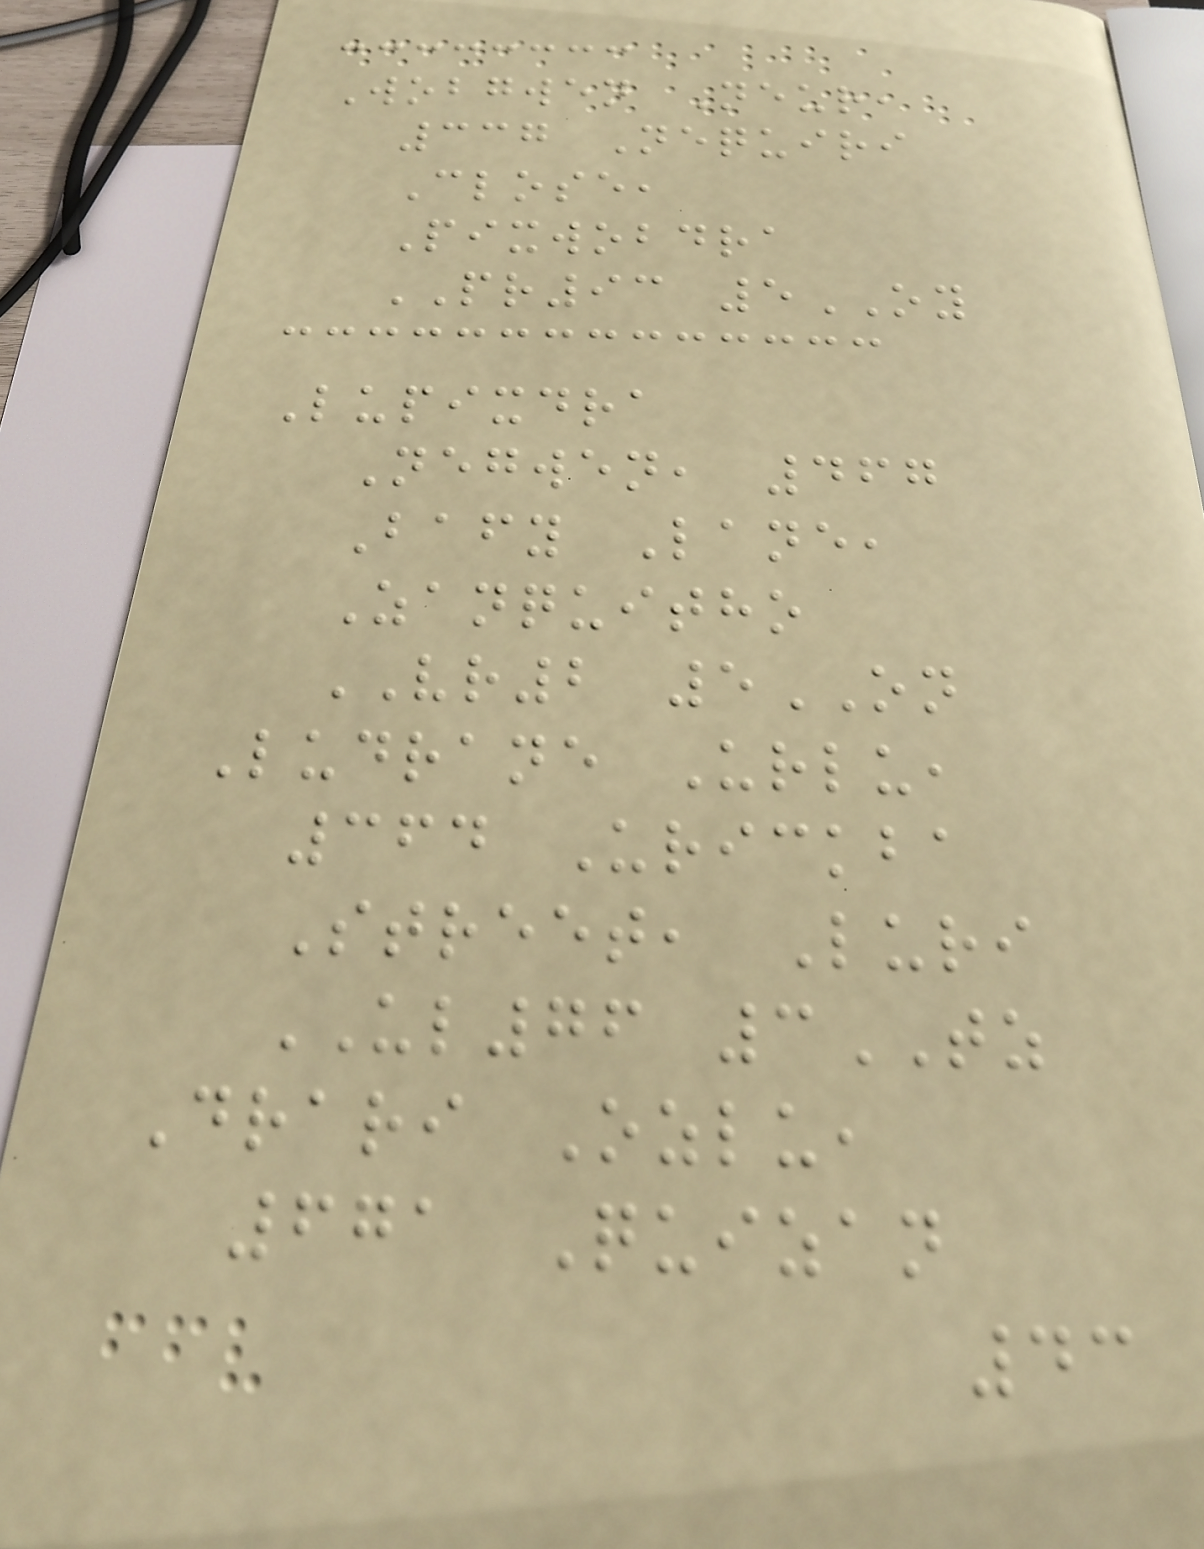Wobgwen Neur,
337 Nequiri
Close,
Pixwobdra
PR93 5OY
Lupixdra
Negwen, 467
Bafy Lane,
Zanquitho
VR2 5ON
Ludrane Urlu,
364 Urickba
Street, Luri
UL76 3TZ
Drari Ozlu,
671 Quizan
43
